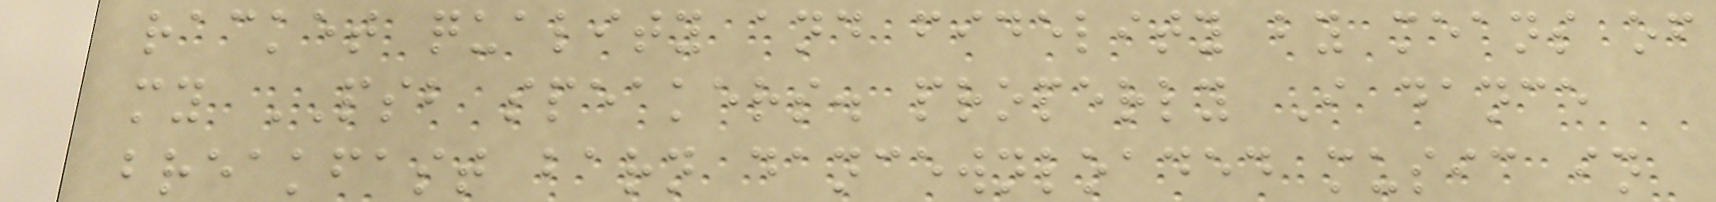racket quality and fidelity by means of
my PSB speakers. properly I dance
breakfast barn dancewnloaded music in
